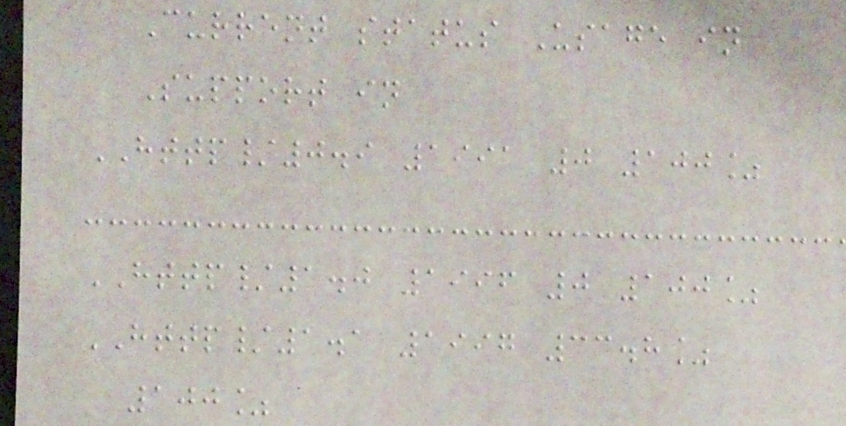Current status Usage in
Support in
HTTP/0.9 1991 0 100%
HTTP/1.0 1996 0 100%
HTTP/1.1 1997 33.8%
100%
